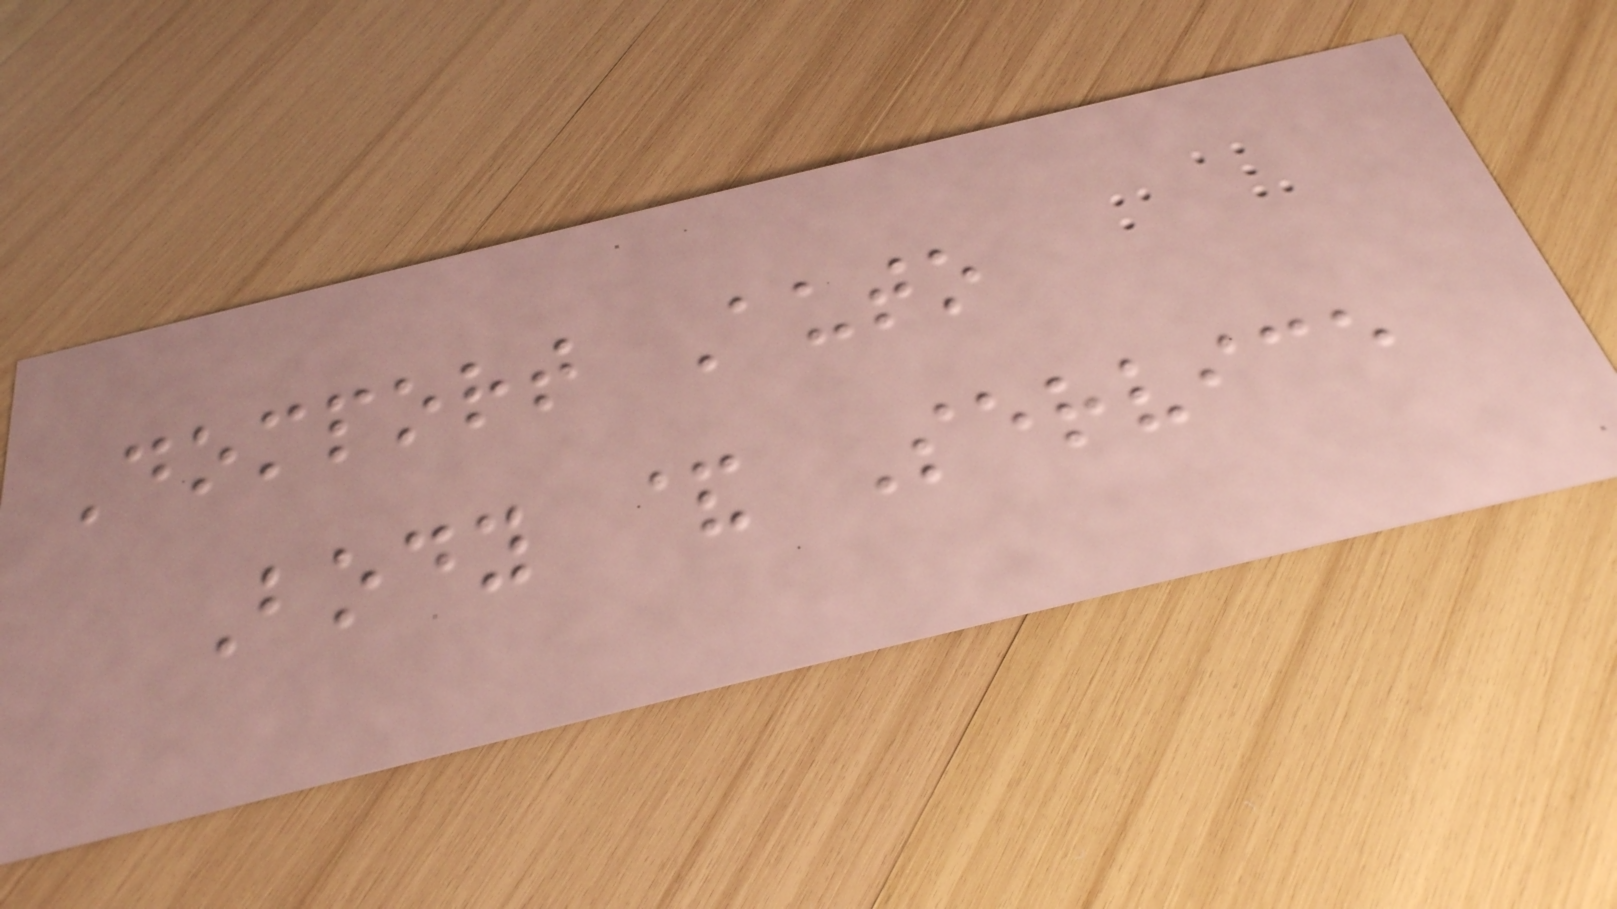Domport Auto
Body & Service
